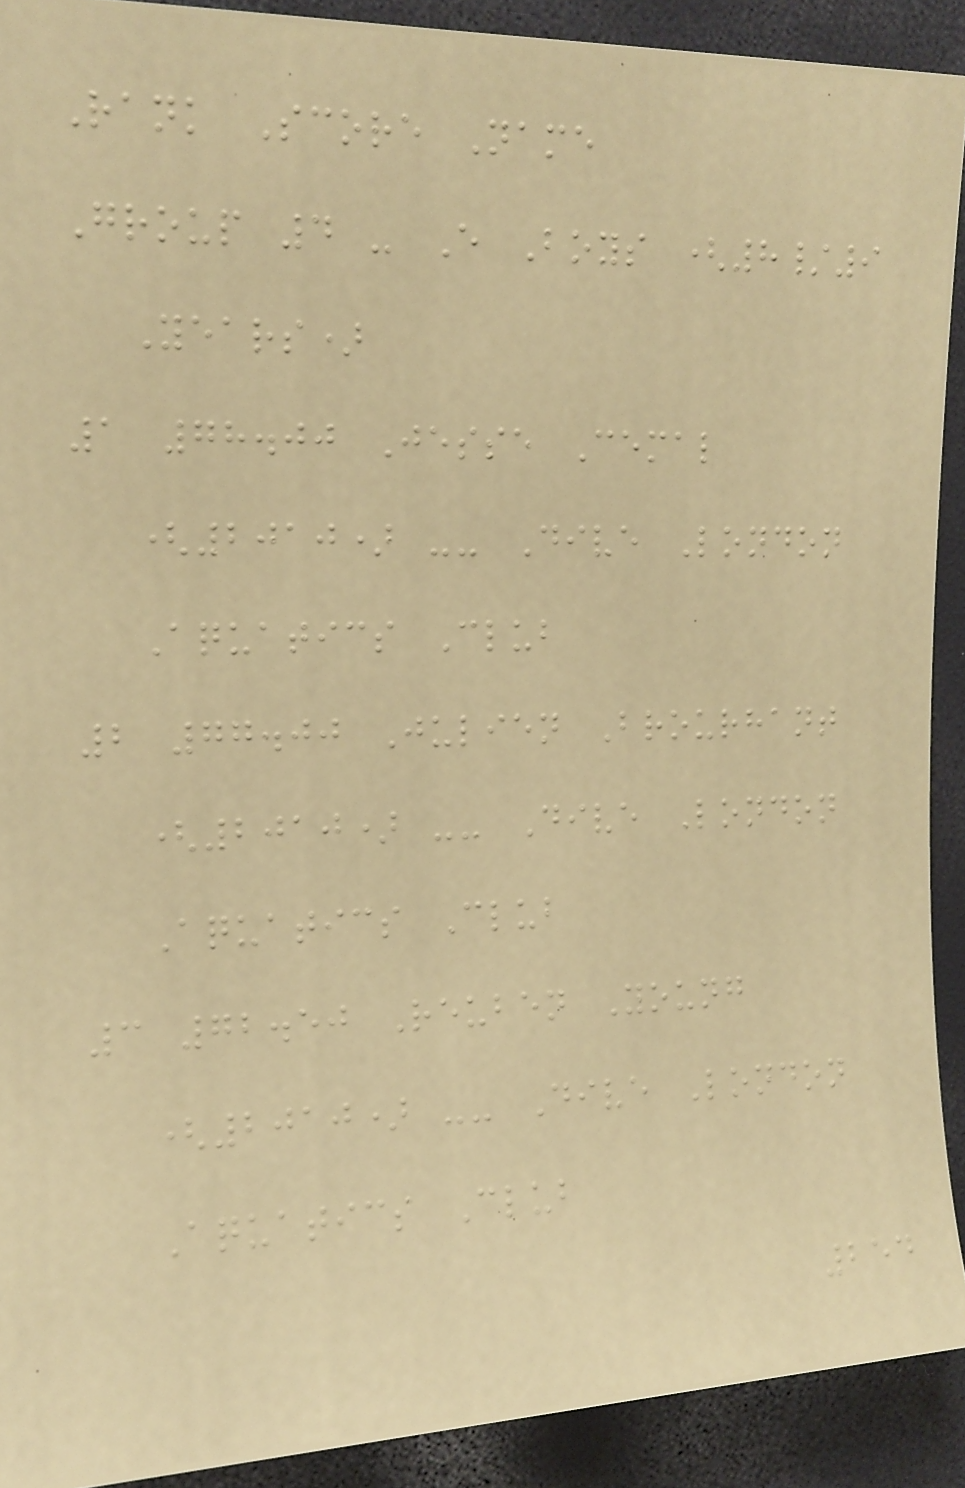Rank Score Name
Group 4 - E Boys (8/9
Years)
1 78.00 Jesse Cemal
(2010) -- Dive London
Aquatics Club
2 77.00 Julien Brourhant
(2010) -- Dive London
Aquatics Club
3 72.50 Reuben Young
(2010) -- Dive London
Aquatics Club
254
